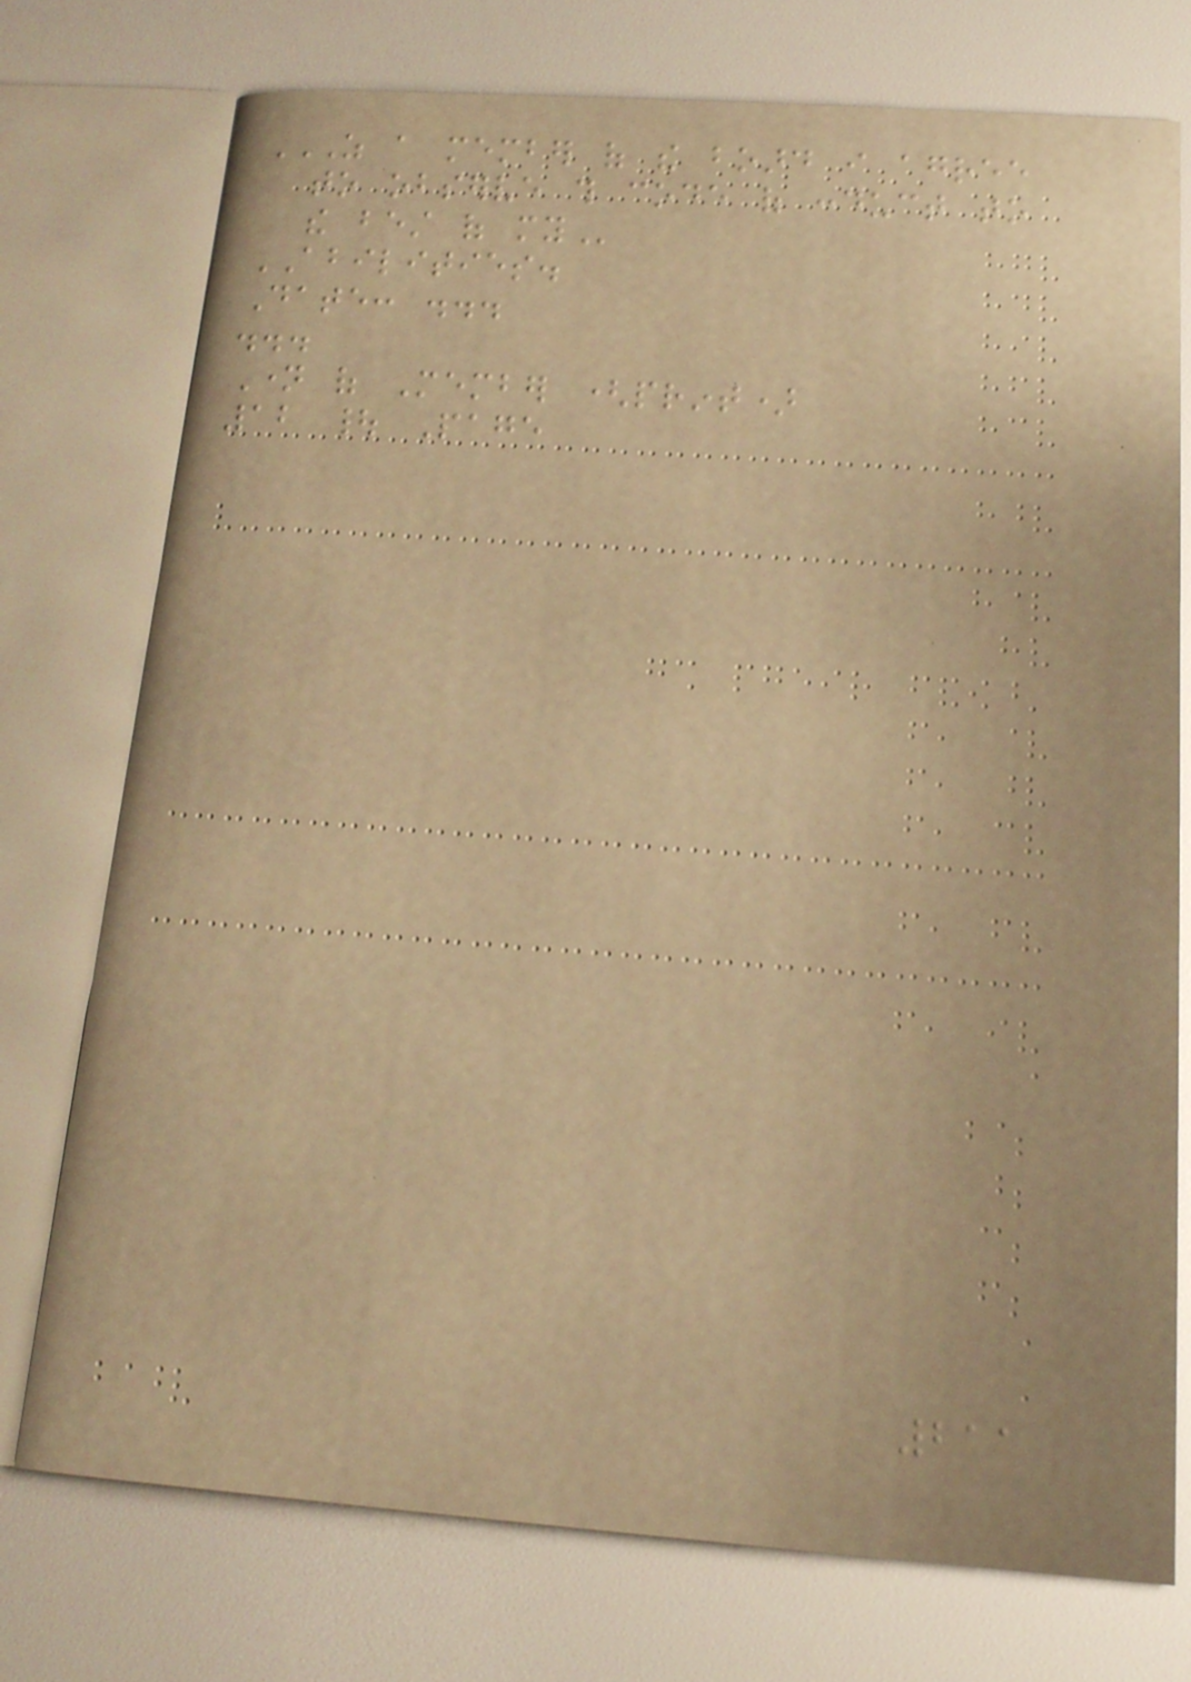AS A MEMBER OF THE BOARD I AGREE
TO OBSERVE THIS CODE OF CONDUCT TO
THE BEST OF MY
ABILITIES.
Date: ...
...
Name of Member (print)
12 | Page
211
